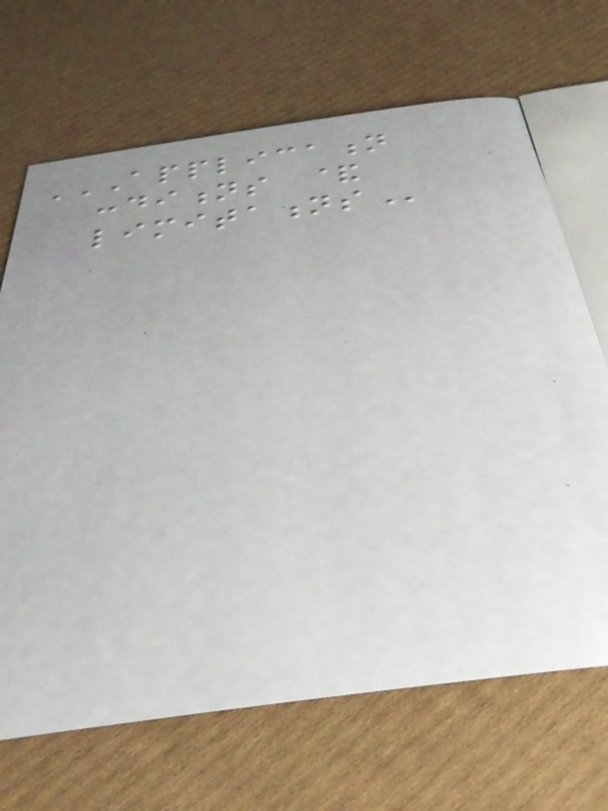APPLICATION
CONDITIONS &
LIMITATIONS
